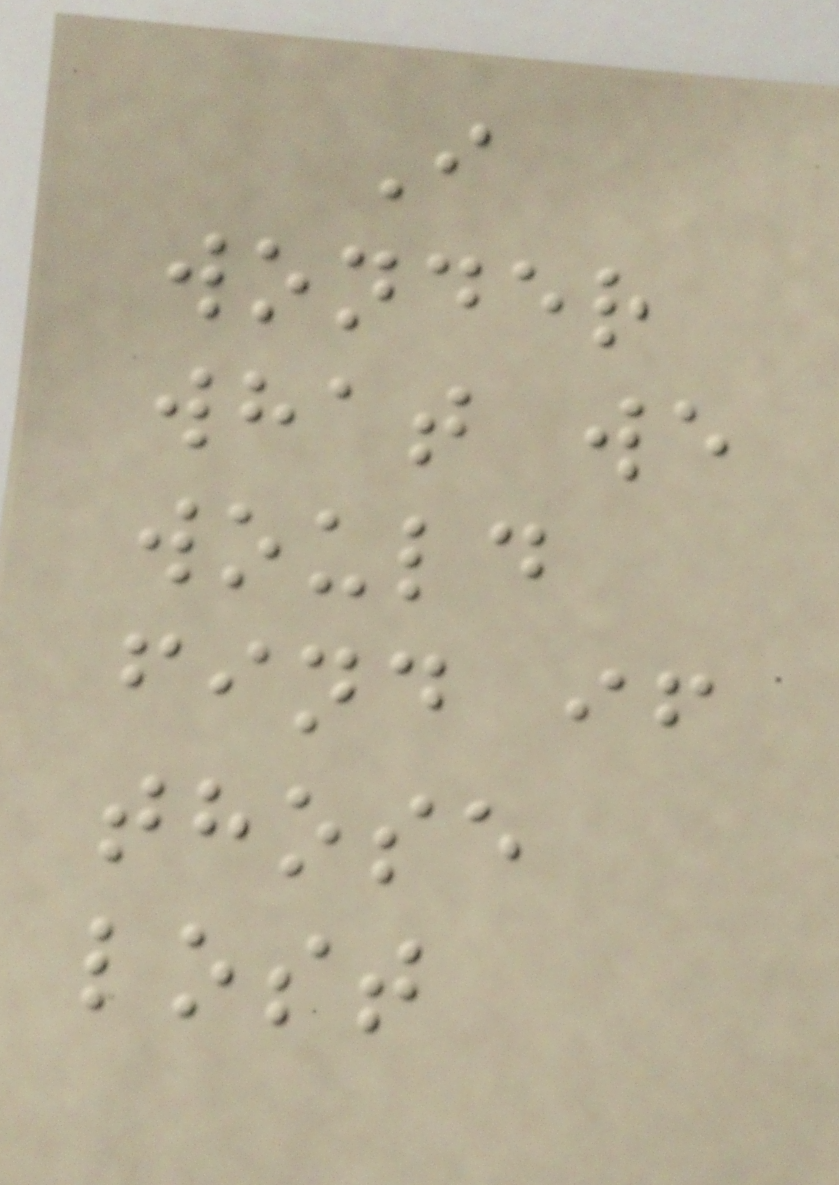I
wonder
what we
would
find if
those
lost
